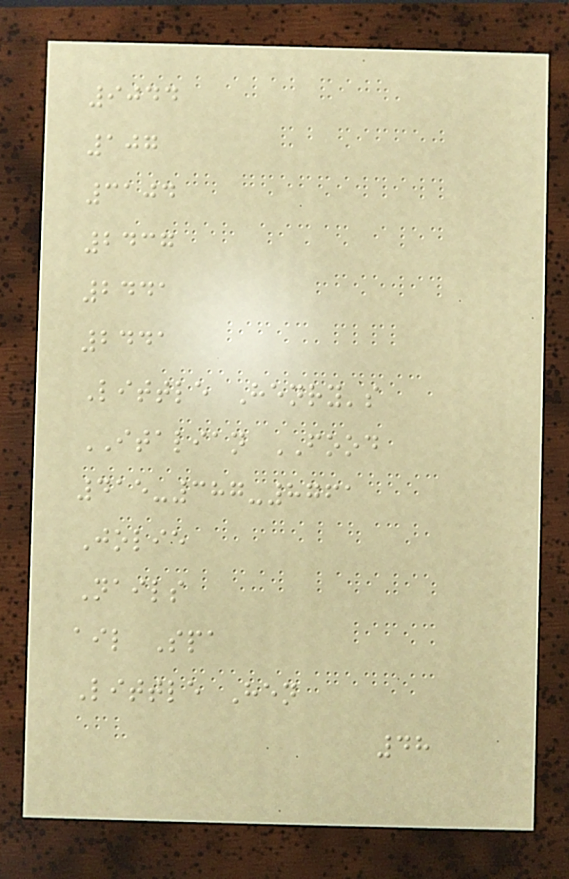9044
107
3104
2437
2441
2441
Little Henry's
ITALIAN FOOD
415-387-8761
Jolie
Nails
ail Spa
Little Hen
48
